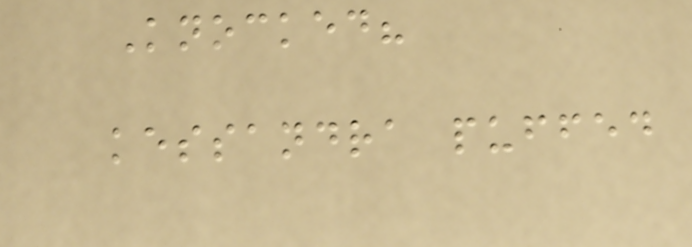Knocked?
kessandra puffed
